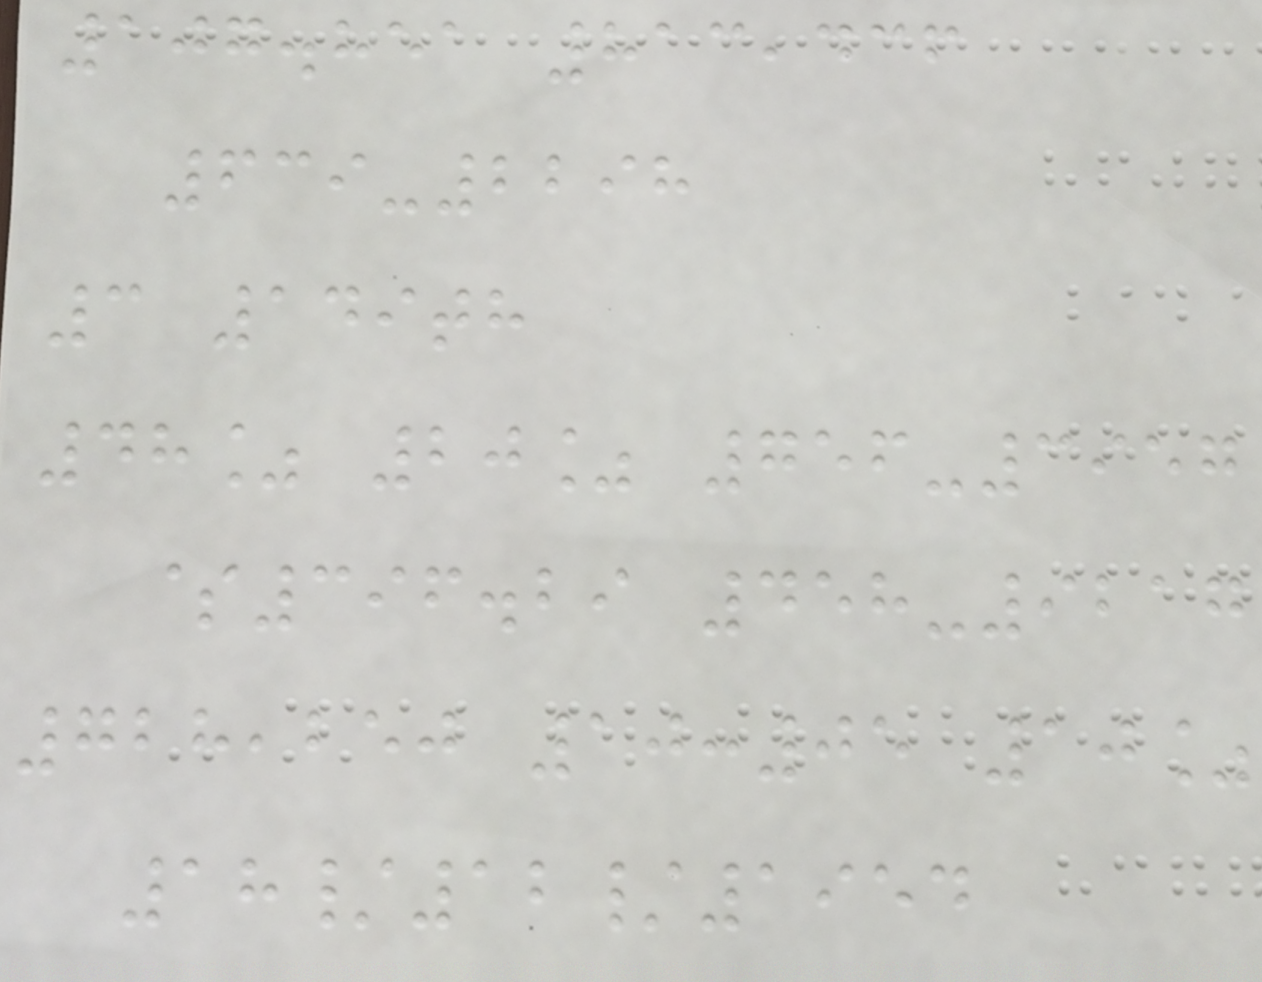107.851 813,436
639-2298
3 149th
48% 20% 756-3957
$396.29 458-9217
728,250 10:05 10%
18/12/1954
